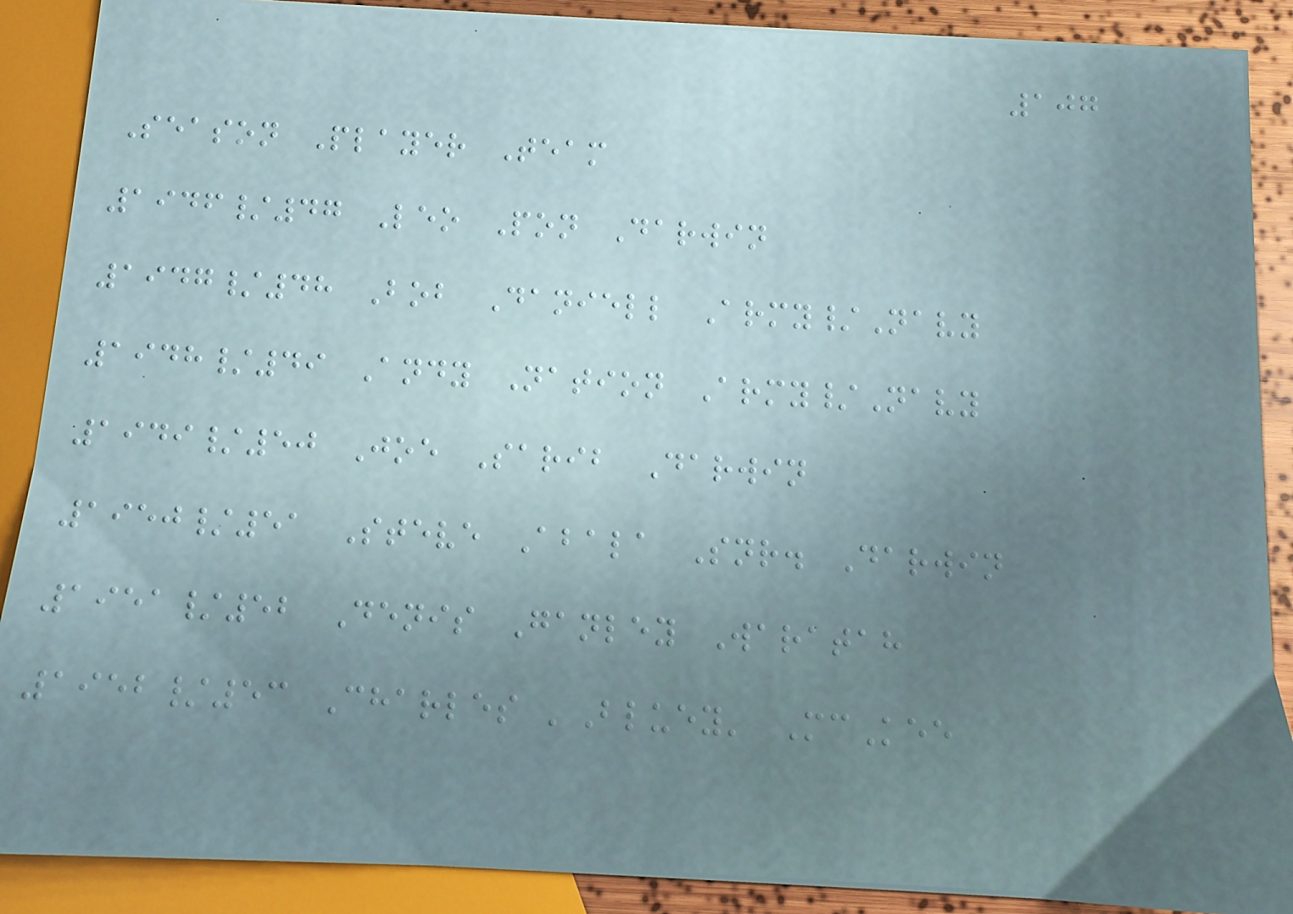107
Season Player Team
1946/47 Leo Pon Darwin
1947/48 Bob Daniell Army/Navy
1948/49 Andy Nation Army/Navy
1949/50 Joe Sarib Darwin
1950/51 Steve Abala Snr. Darwin
1951/52 Denis Ganley Waratah
1952/53 Charles 'Bluey' McKee
